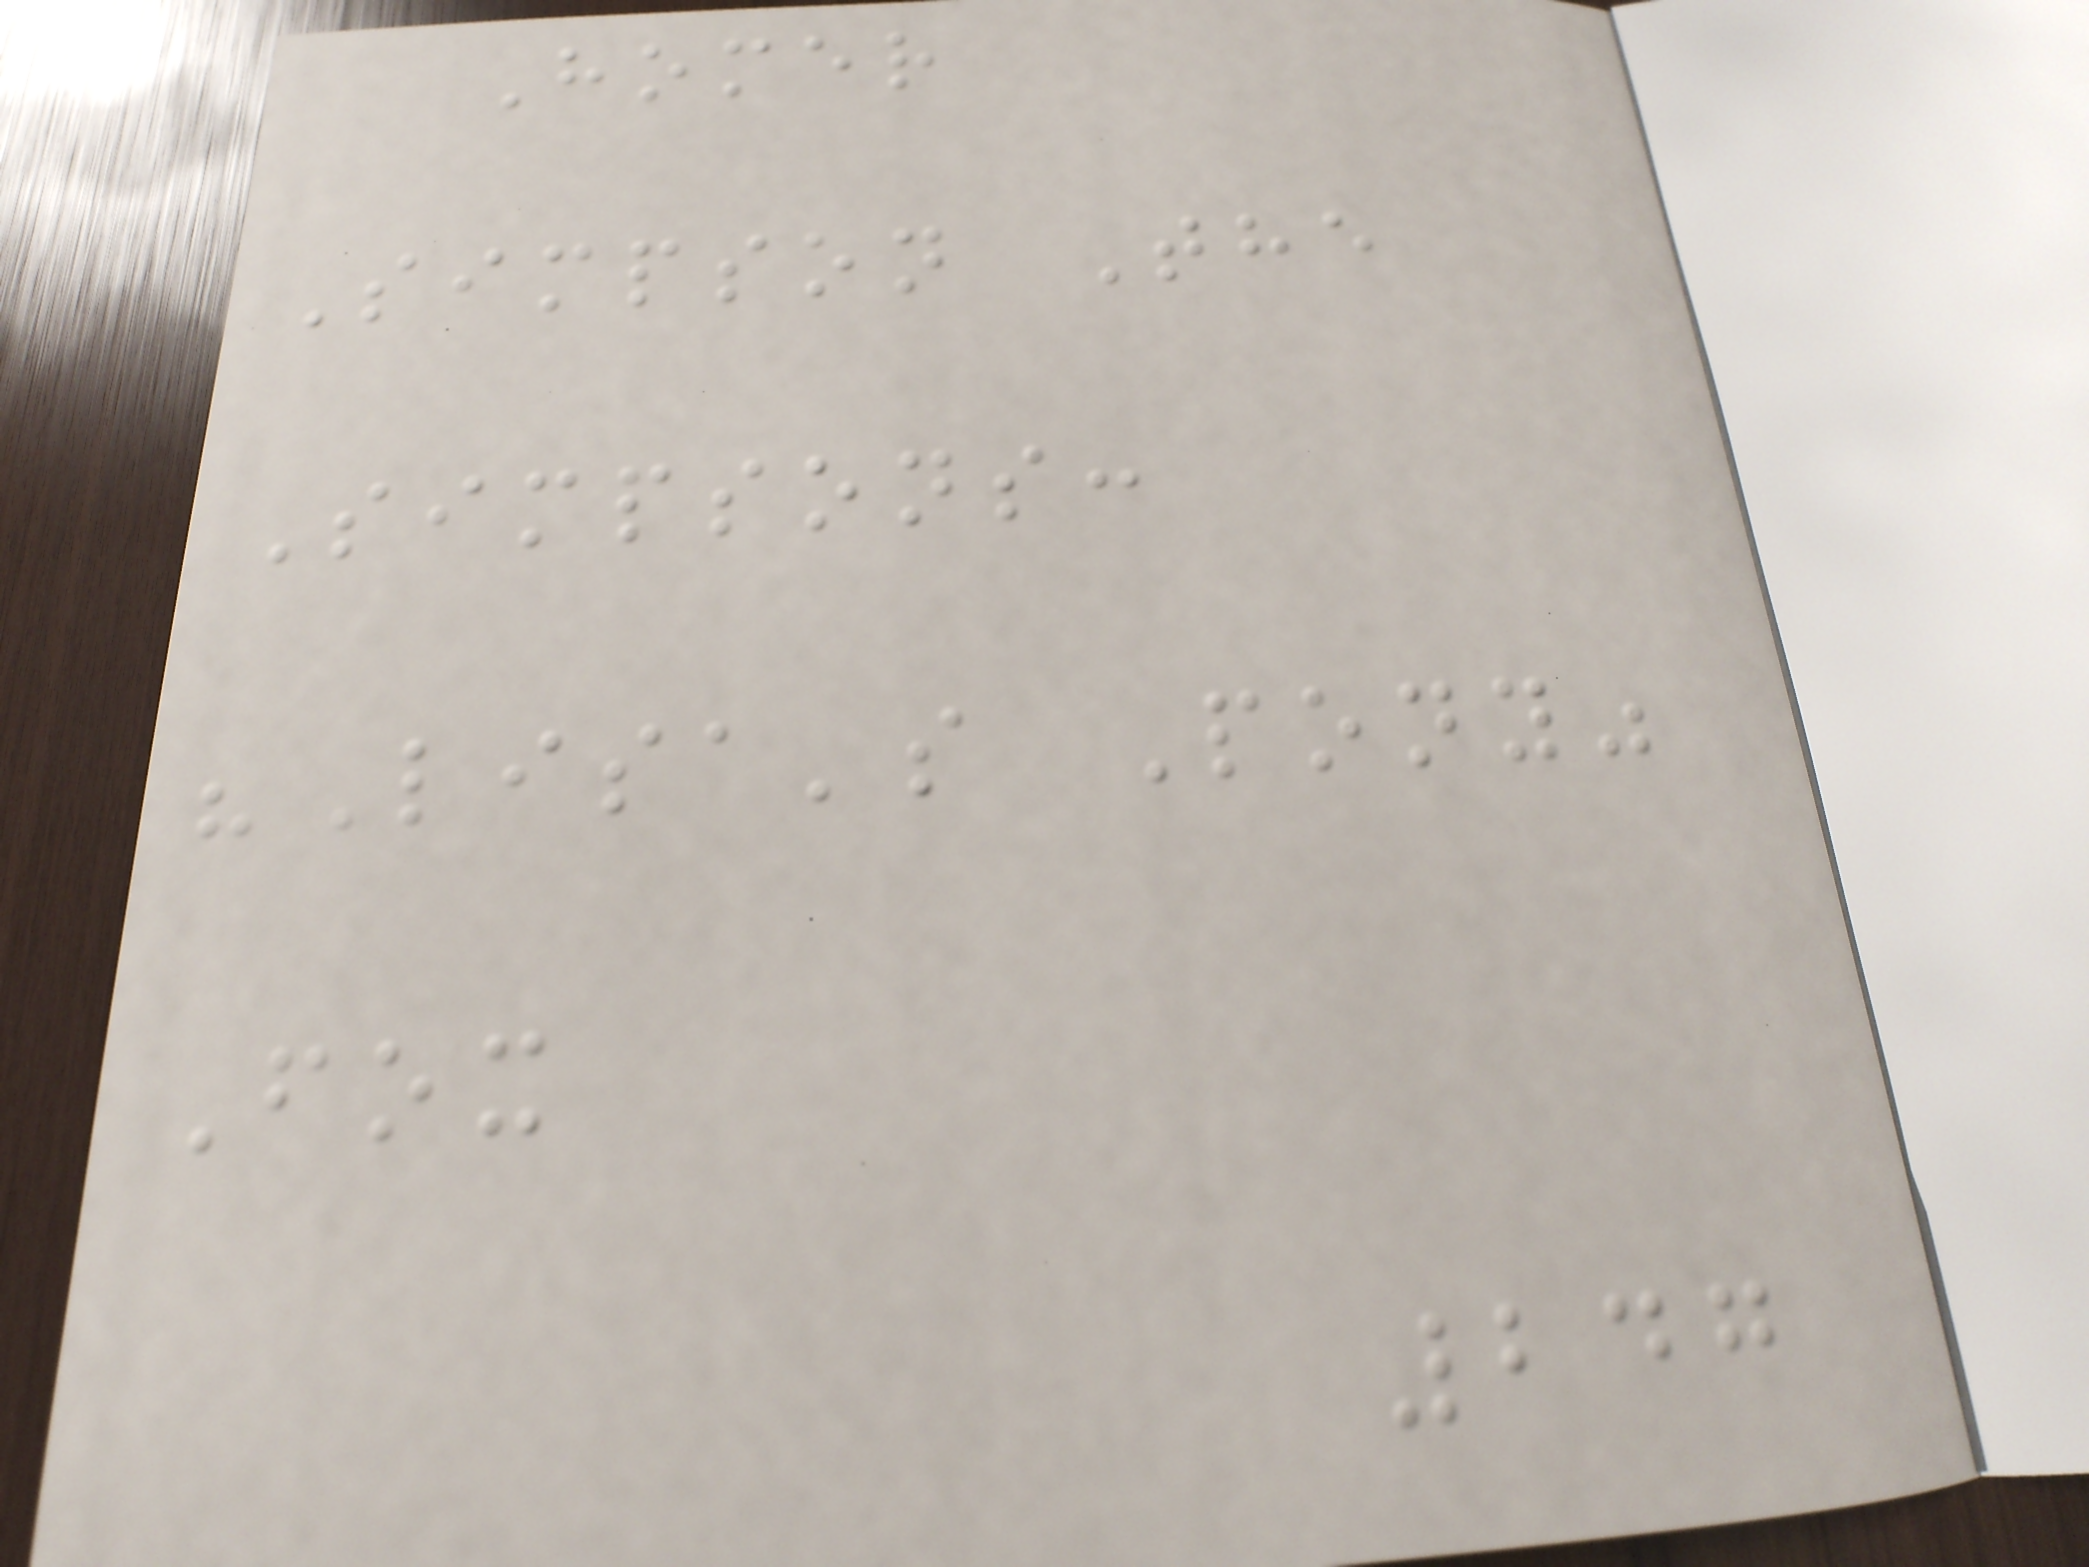Homer
Simpson The
Simpsons:
"Lisa's Pony"
Fox
247
